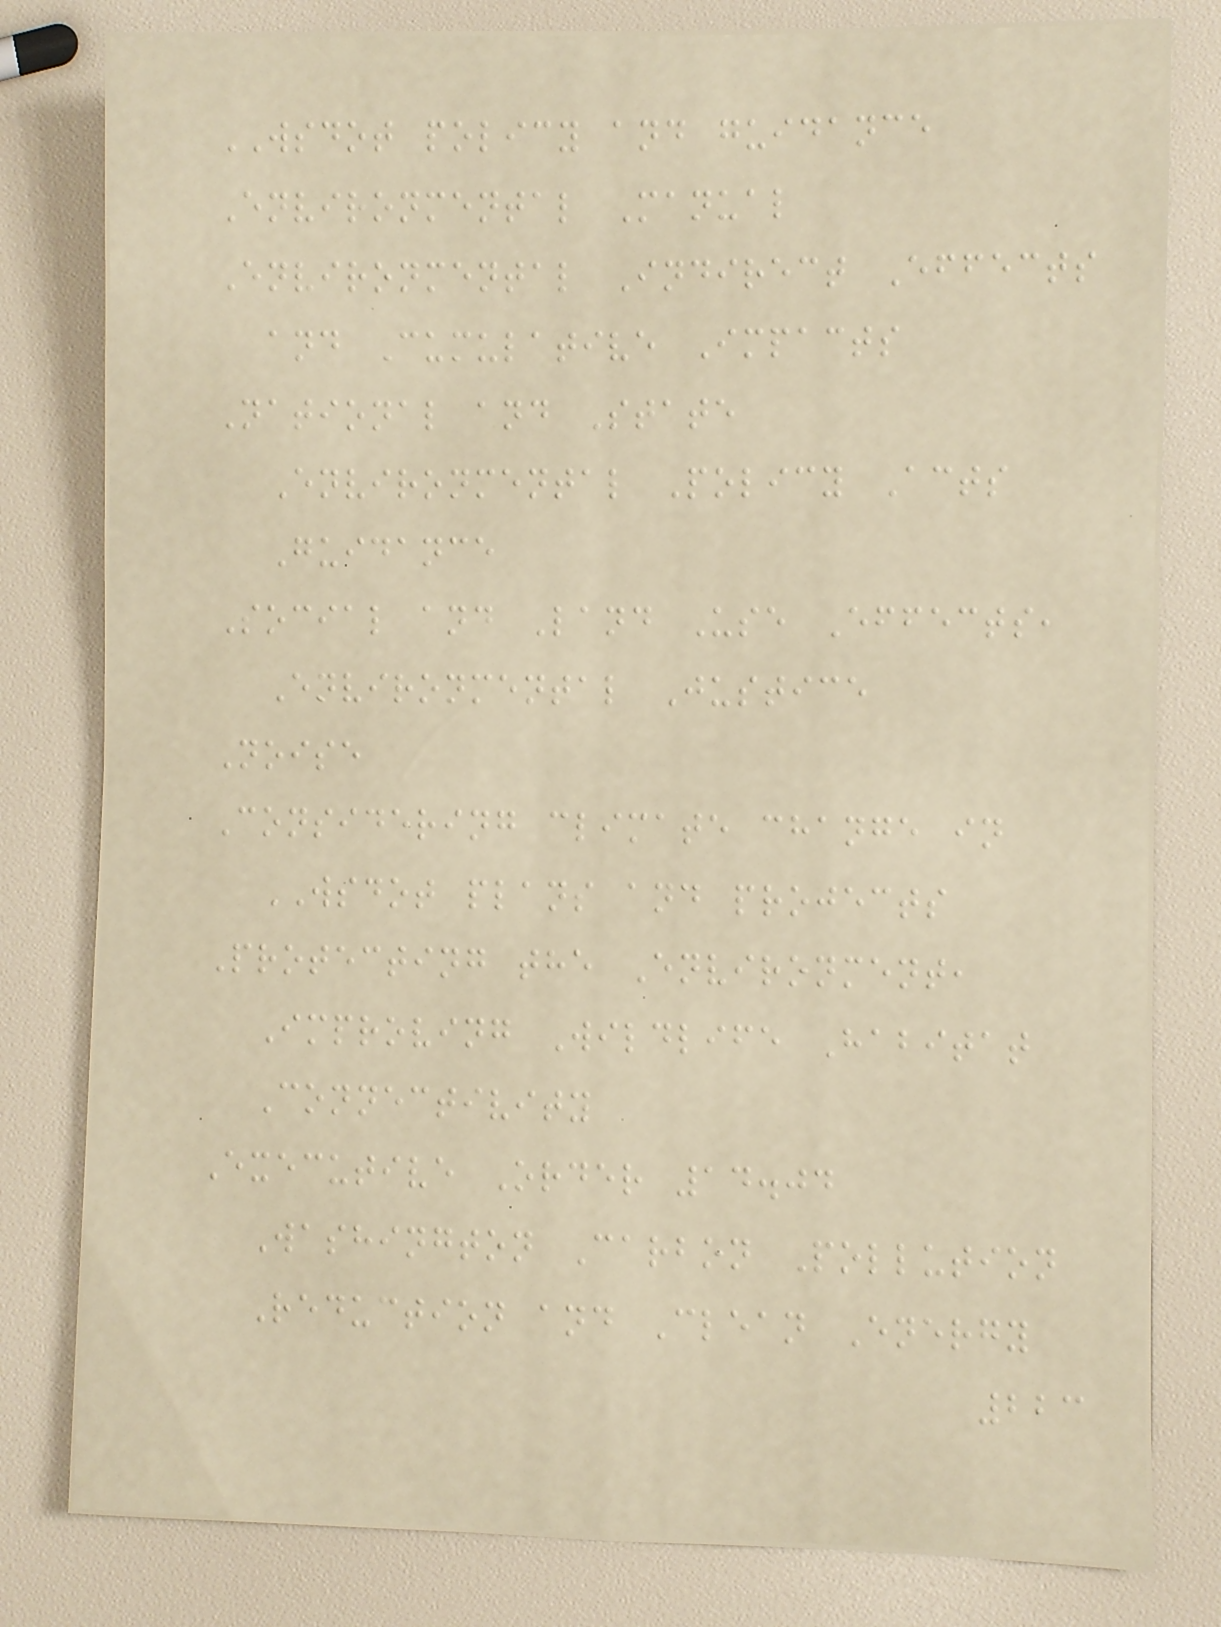WSDOT policy and guidance
Environmental Manual
Environmental Indirect Effects
and Cumulative Impacts
National and State
Environmental Policy Acts
Guidance
Social and Land Use Effects,
Environmental Justice
Noise
Considering climate change in
WSDOT plans and projects
Protecting the Environment,
Improving Wildlife Habitat
Connectivity
Executive Order 14.04
Washington Carbon Pollution
Reduction and Clean Energy
223
